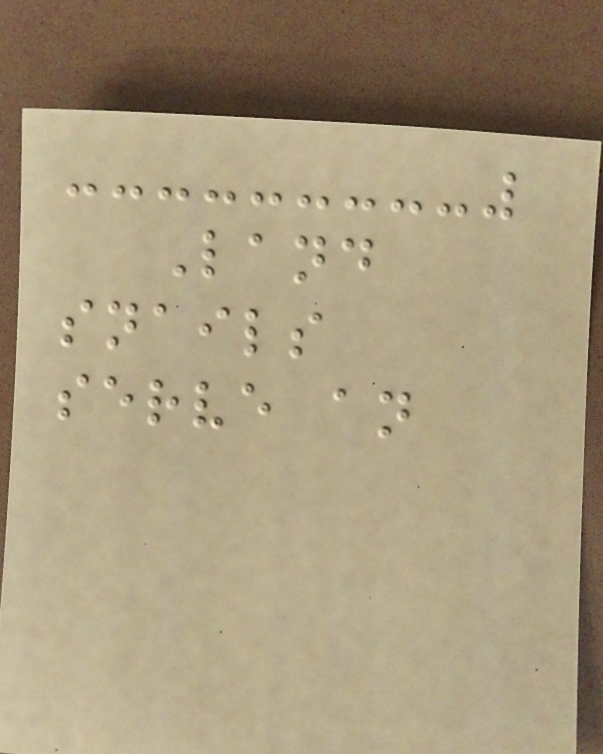Land
snails
serve an
